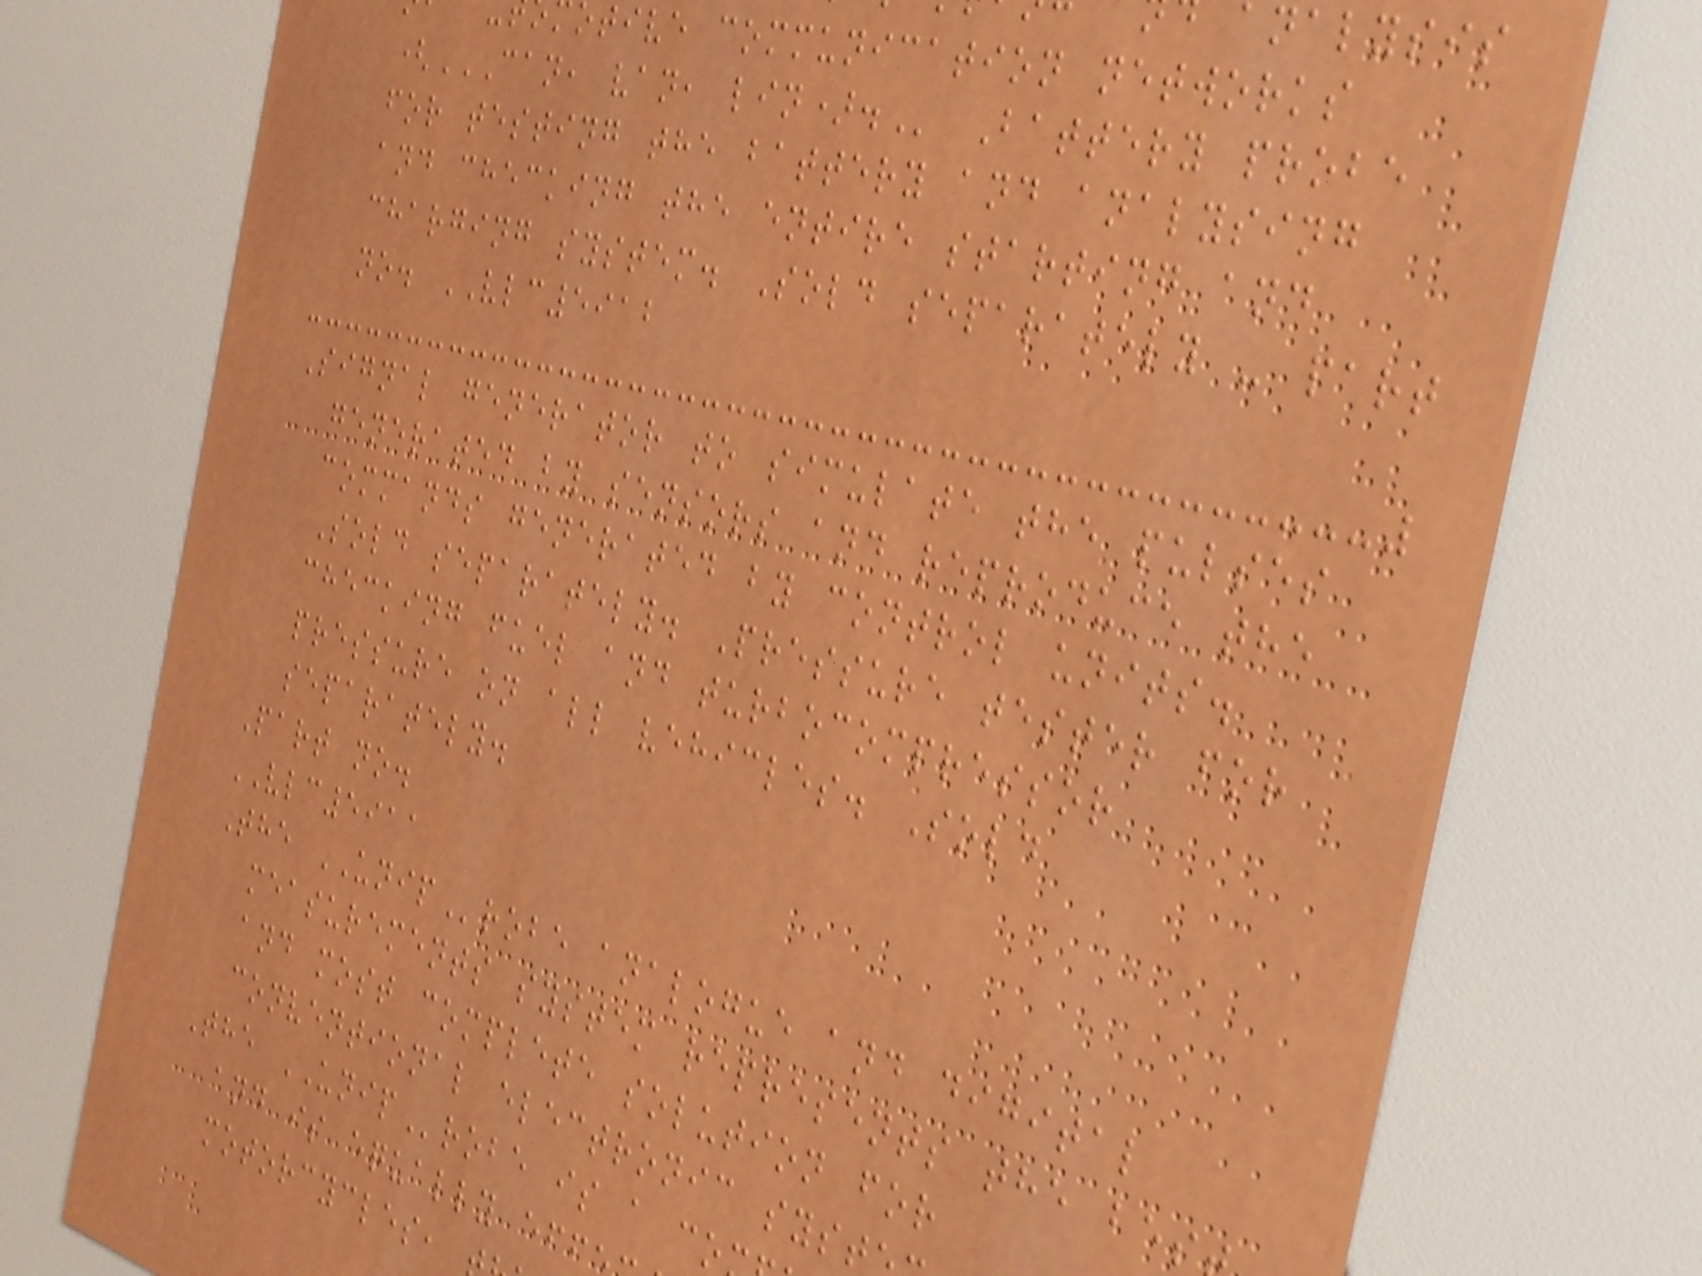otive communication networks
(CAN, VAN, LIN). Battery probe
for testing the battery and analysing
and checking the entire starting and
charging system. Sold separately - part
no. VLC5912
Signal generator to simulate the pulses
generated by sensors and reproduce the
commands generated by control units.
Sold separately. Pressure tester for
checking fuel and turbocompressor
pressure on all vehicles. Sold
separately.
Part no.
VLC5911
The UNIProbe analogue and digital
measurements system represents the bes
and most complete solution for
conventional electronic syst
The UNIProbe is a co
and is equally eff
motorcycles,
